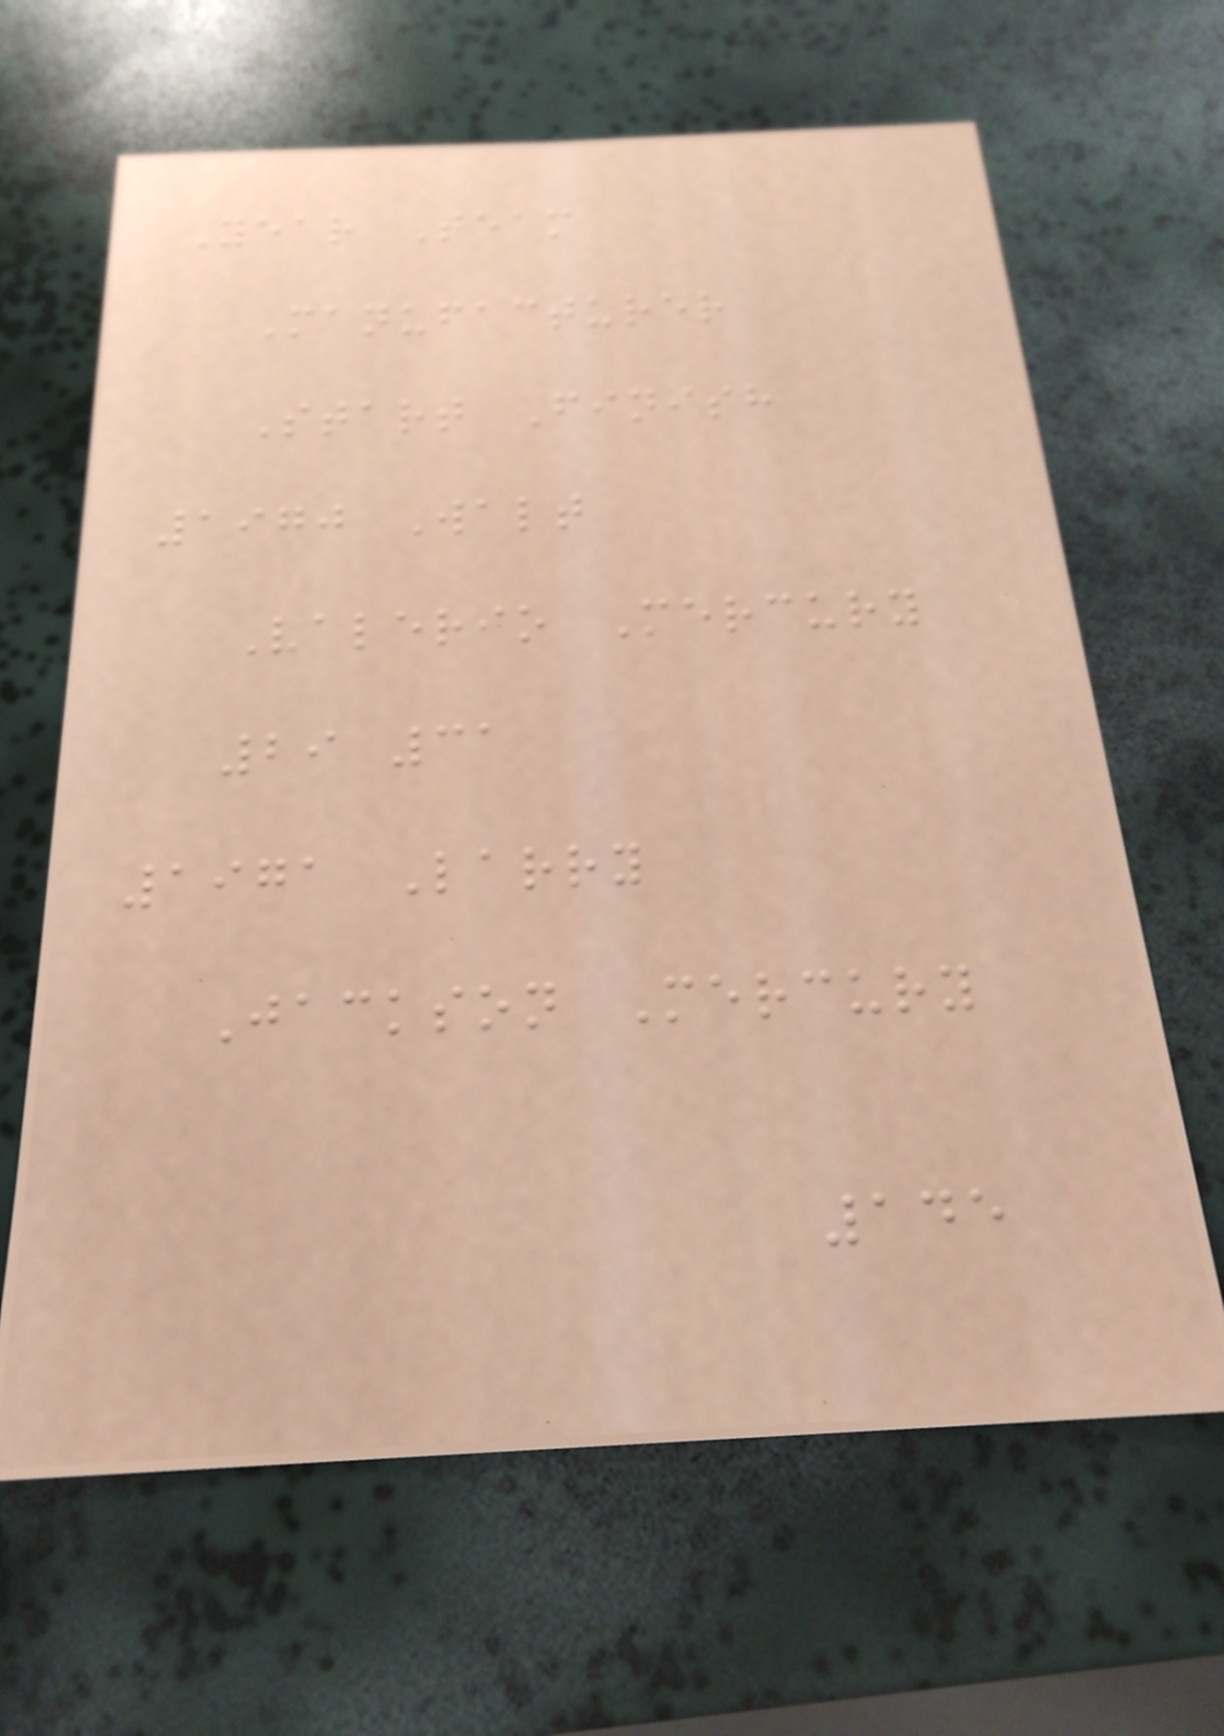Year Team
Manufacturer
Start Finish
1970 Walt
Valerio Mercury
29 31
1971 Larry
Jackson Mercury
145
